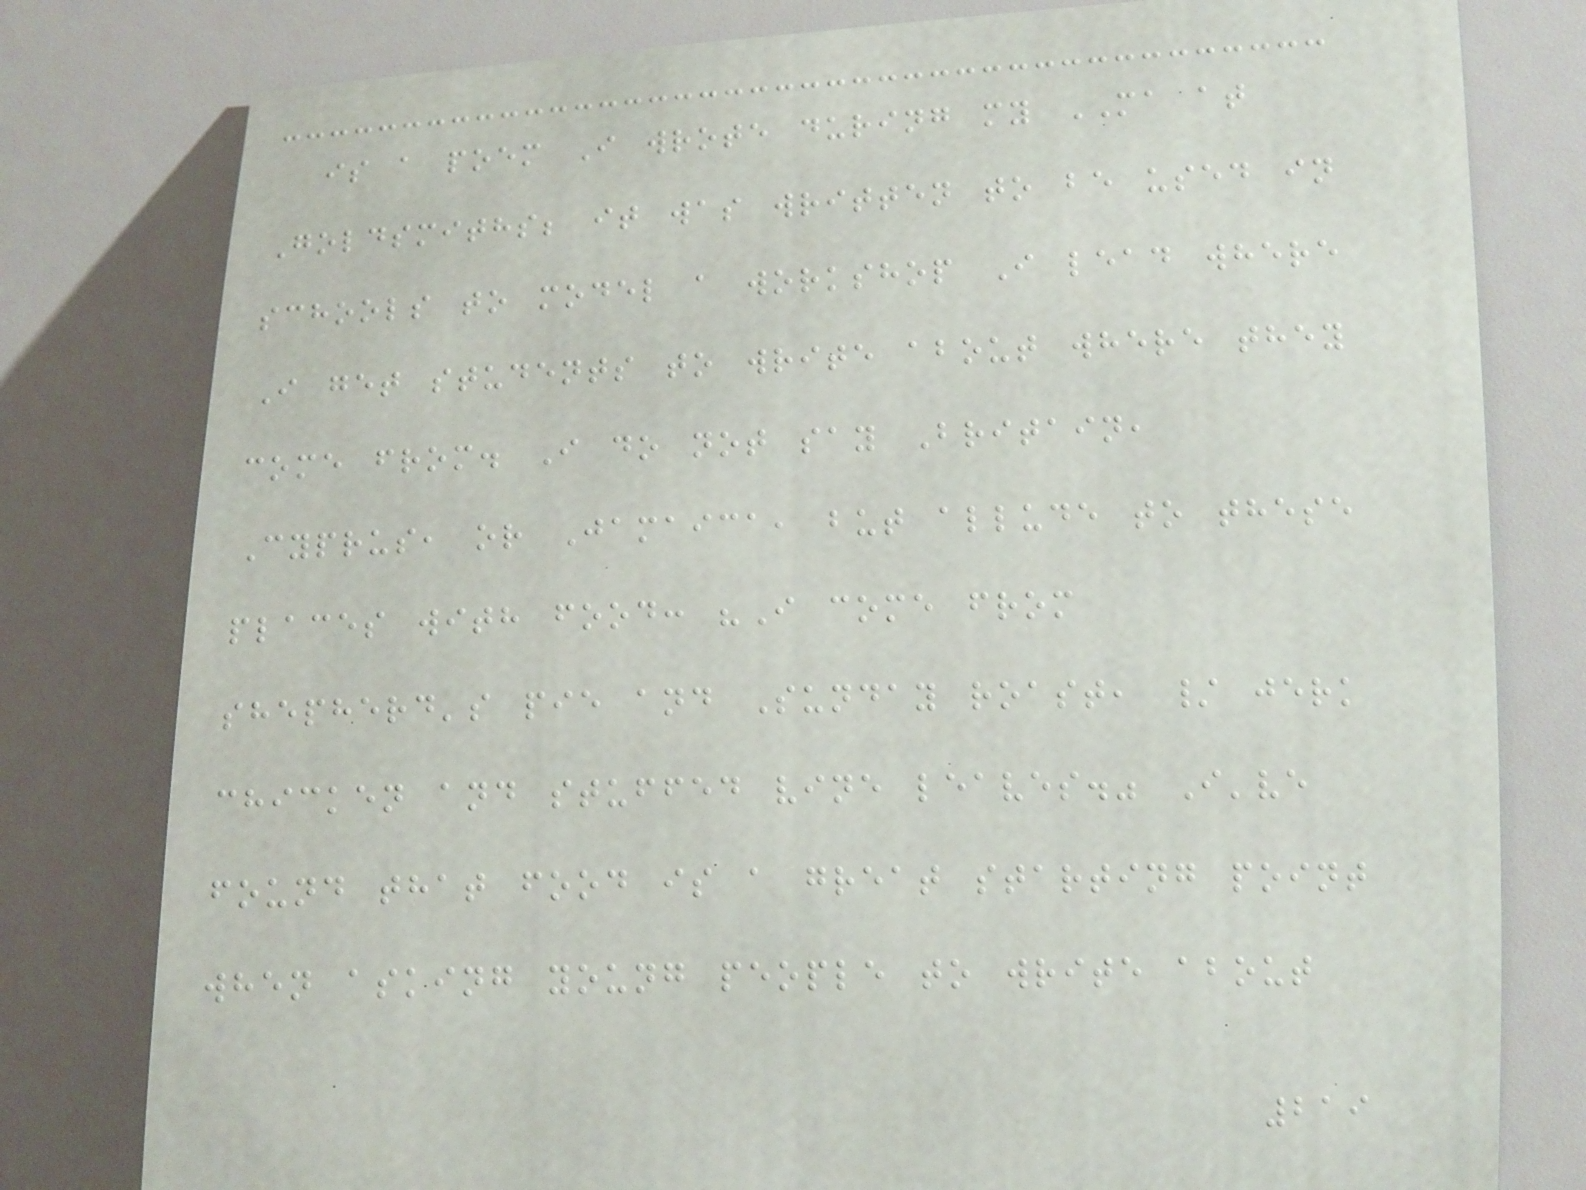is a poem I wrote during my MA at
Goldsmiths; it was written to be used in
schools to model a workshop I lead where
I get students to write about where they
come from. I do not say Britain,
Cyprus, or Jamaica, but allude to these
places with food: "I come from
shepherd's pie and Sunday roast, / jerk
chicken and stuffed vine leaves." I've
found that food is a great starting point
when asking young people to write about
219
